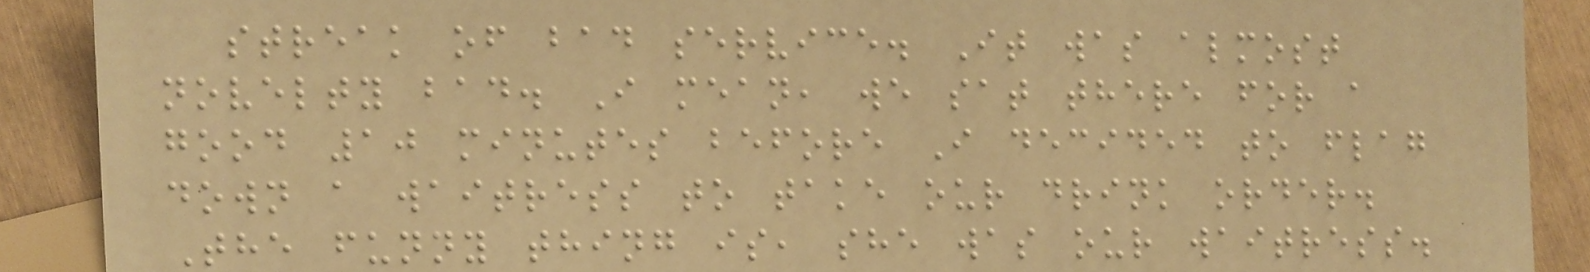streak of bad service. It was almost
novelty bad. I mean, we sat there for a
good 10 minutes before I decided to flag
down a waitress to take our drink order.
The funny thing is, she was our waitress.
